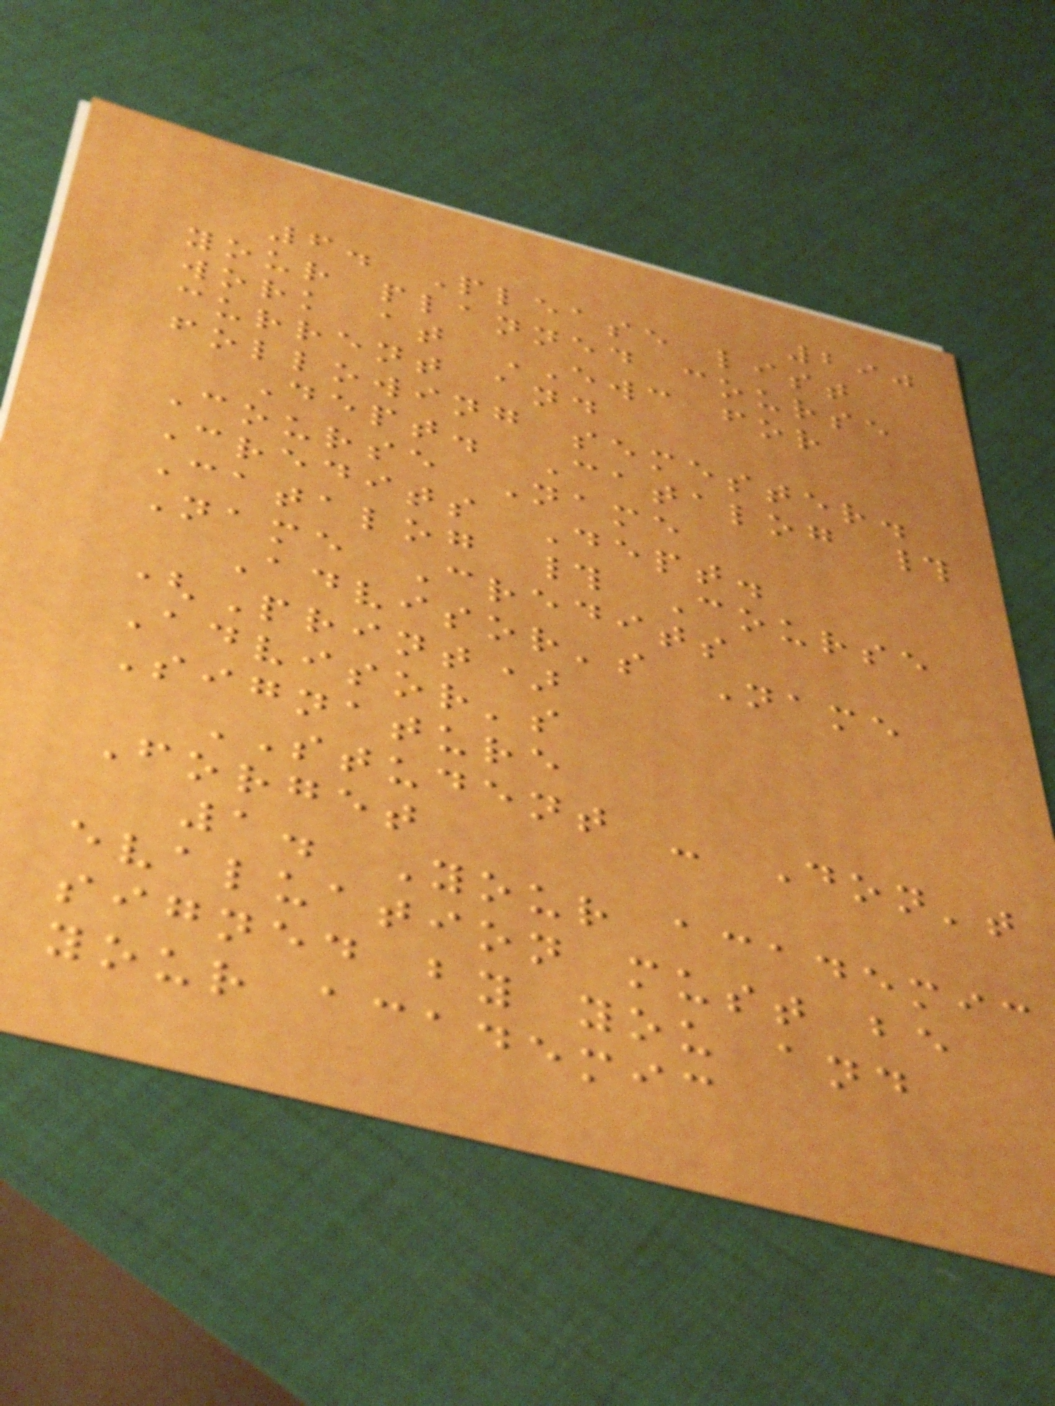290
6. Please list
your planned course
work at EWC for
current and
following semester.
Dept. Catalog #
Course Name
Credits Dept.
Catalog # Course
Name Credits
Advisor's Name
(Print)
Advisor's
Signature
STUDENT - Don't
Forget
1. Your academic
evaluation must be
signed by you and
your academic
